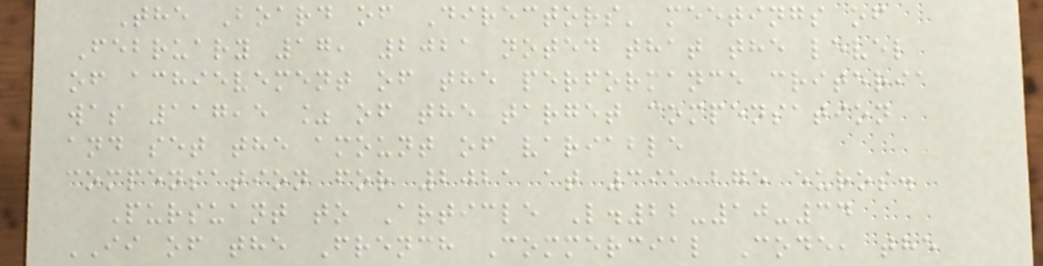The Board of Directors' meetings of
February 17, 2021 noted that the level
of achievement of the performance criteria
was 117,5 % of the target compensation
and set the amount of variable
compensation for 2021 at 391,275 euros.
Pursuant to Article L.22-10-34
II of the French Commercial Code, the
